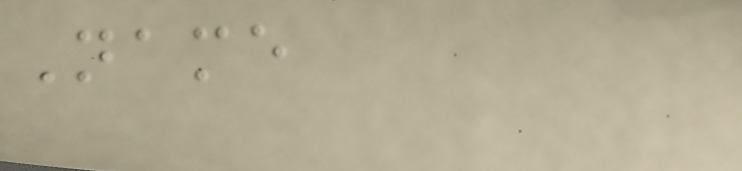Name
